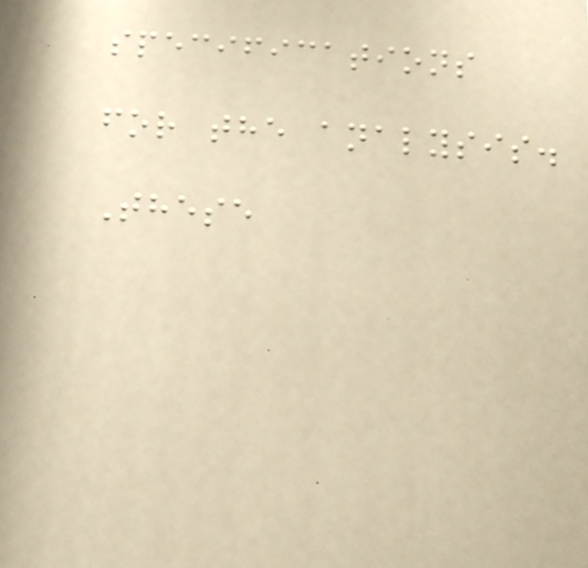specifications
for the analysis.
These
